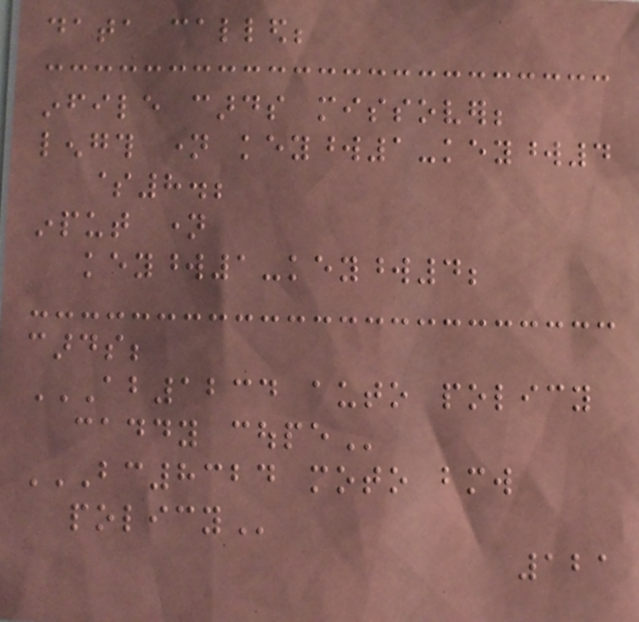data called;
infile cards missover;
length name keyword1-keyword4
$8.;
input name
keyword1-keyword4;
cards;
AB1234 AUTO POLICY
CADDY COUPE
BC8324 MOTO BMW
POLICY
121
